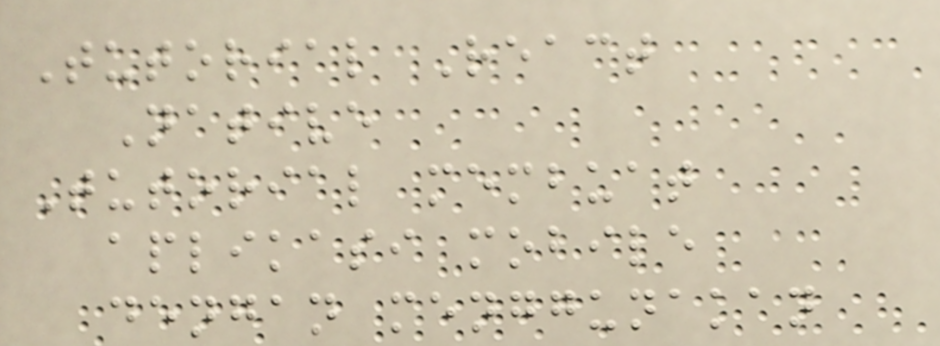Tutorial React
Native
Tutorial membuat
aplikasi mobile
dengan menggunakan
